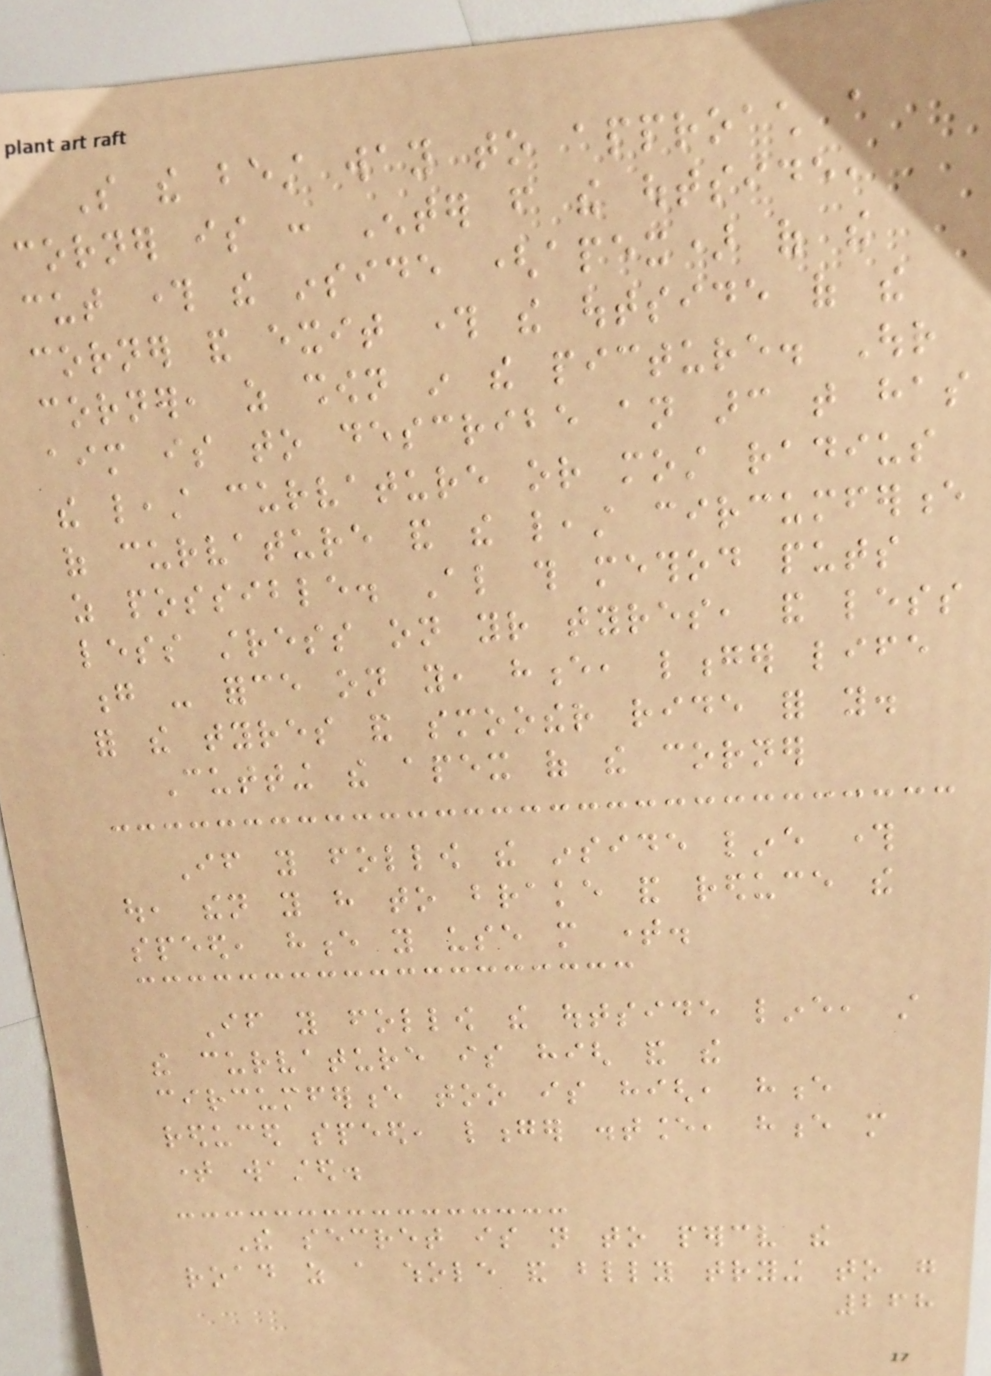So the best way to approach a
corner is : Enter from the outside,
cut through the inside (apex) of the
corner and exit through the outside of the
corner, as shown in the picture. Our
aim is to describe an arc that has
the least curvature or most radius
of curvature and the least circumference
as possible. Also this method puts
less stress on your tyres, and less
g - force on you, hence, longer life
for the tyres and smoother ride for you.
Cutting the apex of the corner
If you follow the inside line through
out, then you have to brake and reduce the
speed, hence you use more time.
If you follow the outside line, still
the curvature is high and the
circumference too is high, hence
reduced speed, longer distance, hence more
time wasted.
The secret is not to perceive the
road as a whole and blindly trying to go
268
